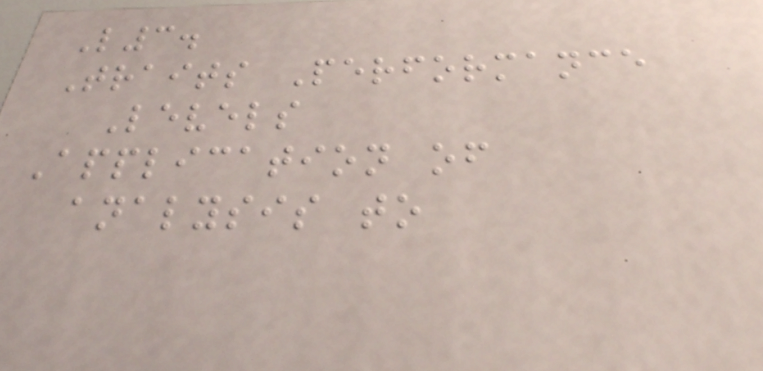L3.
Traits Performance
Levels
Application of
analysis to
